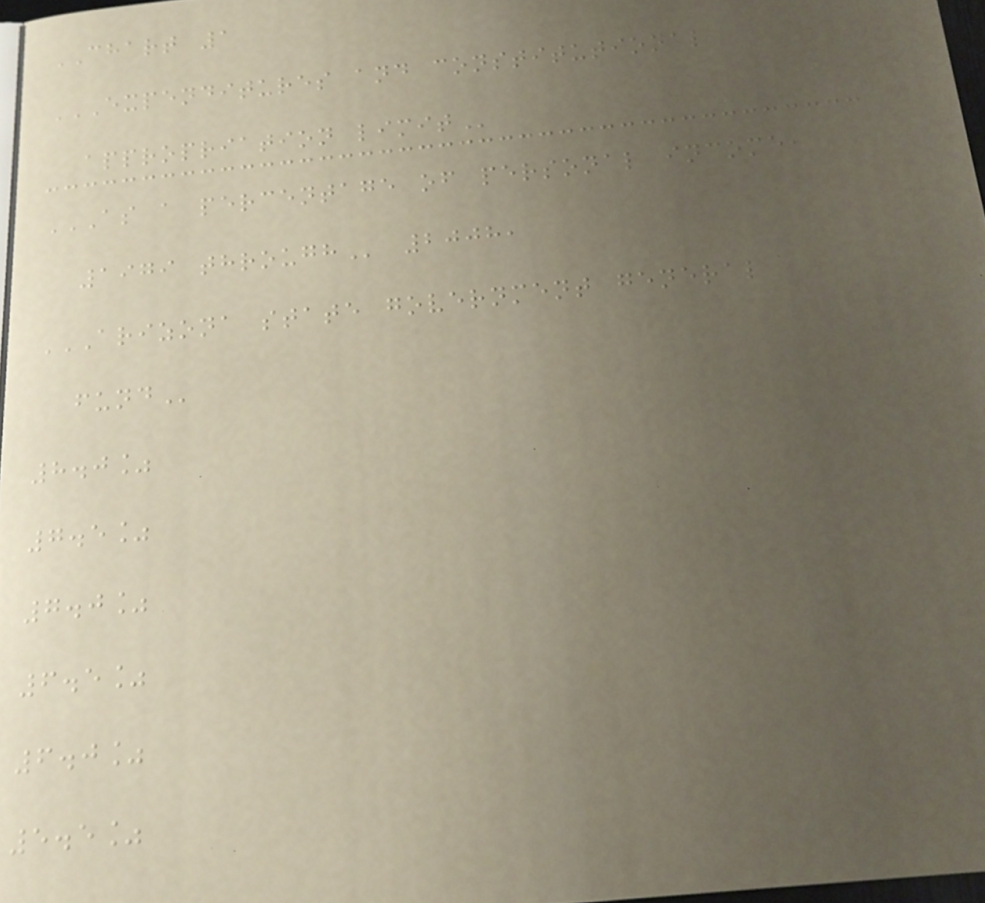CHART 1
EXPENDITURES AND CONSTITUTIONAL
APPROPRIATION LIMIT
AS A PERCENTAGE OF PERSONAL INCOME,
1979 THROUGH 2008,
ARIZONA STATE GOVERNMENT GENERAL
FUND
8.0%
7.5%
7.0%
6.5%
6.0%
5.5%
